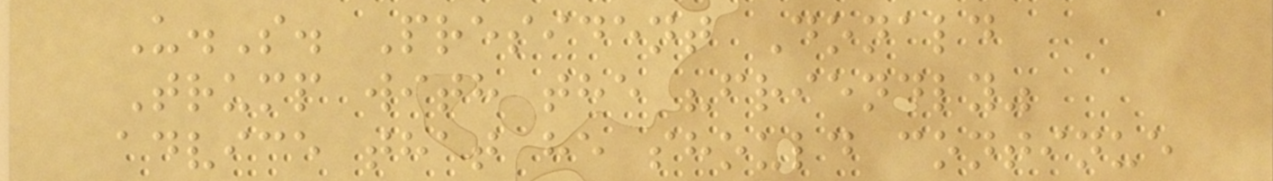U.S. President Donald
Trump with the "friendly"
advice that he should continue
